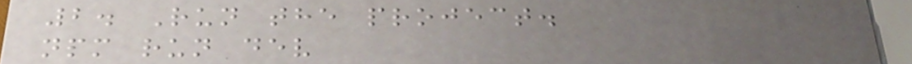2. Run the project.
npm run dev
